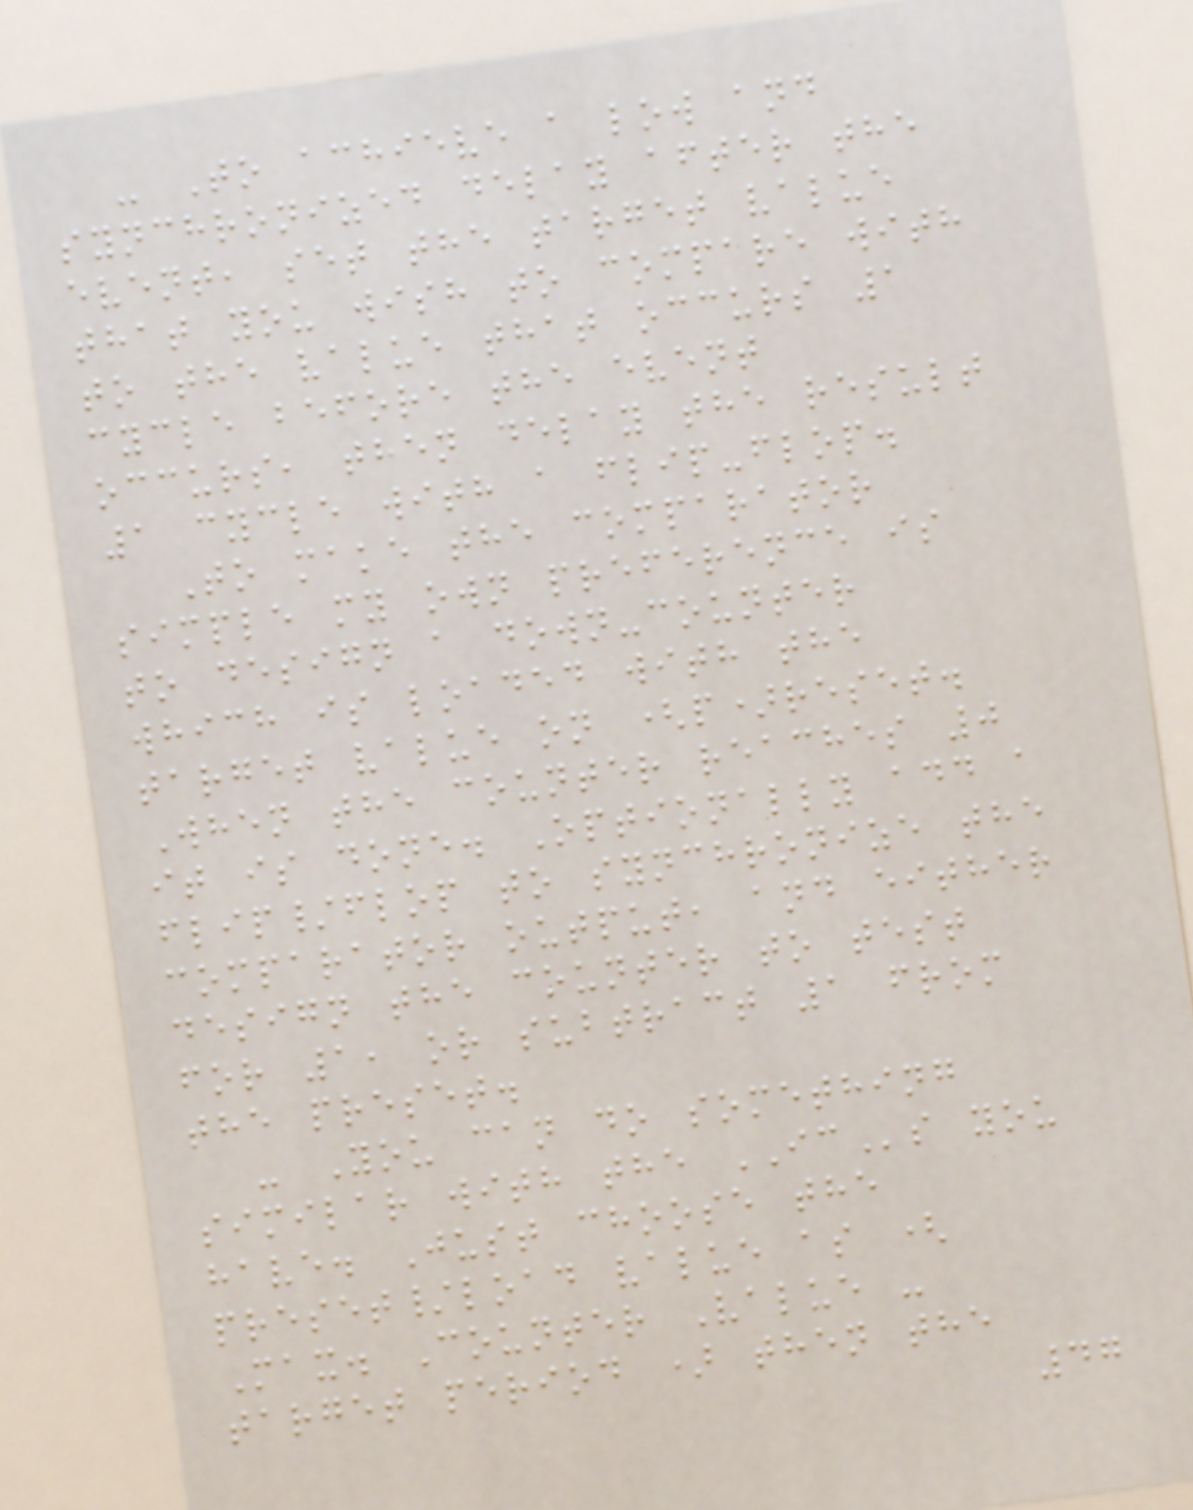- To achieve a low and
synchronized delay after the
event, set the target value
that you wish to compare with
to the value that occurs 1
cycle before the event
occurs, then delay the result
1 cycle with a flip-flop.
To make the comparator
simple my own preference is
to design a down-counter
which is loaded with the
target value on (p)reset.
When the counter reaches 0
it is done. Optionally add a
flip/flop to synchronize the
comparator output, and either
design the counter to test
for 1, or subtract 1 from
the preset.
- You can do something
similar with the ICs you
have. Just choose the
preset/load value as (
Max. Counter Value -
target period ) then the
47
